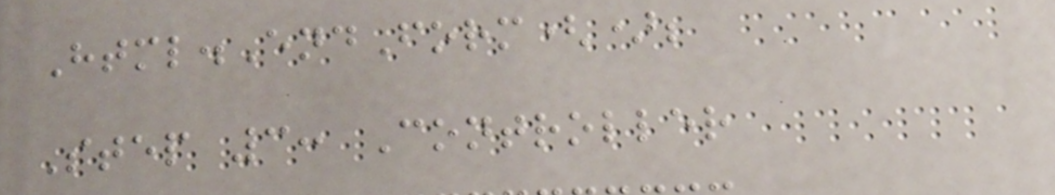Html.EndForm();
Step 3: Controller
